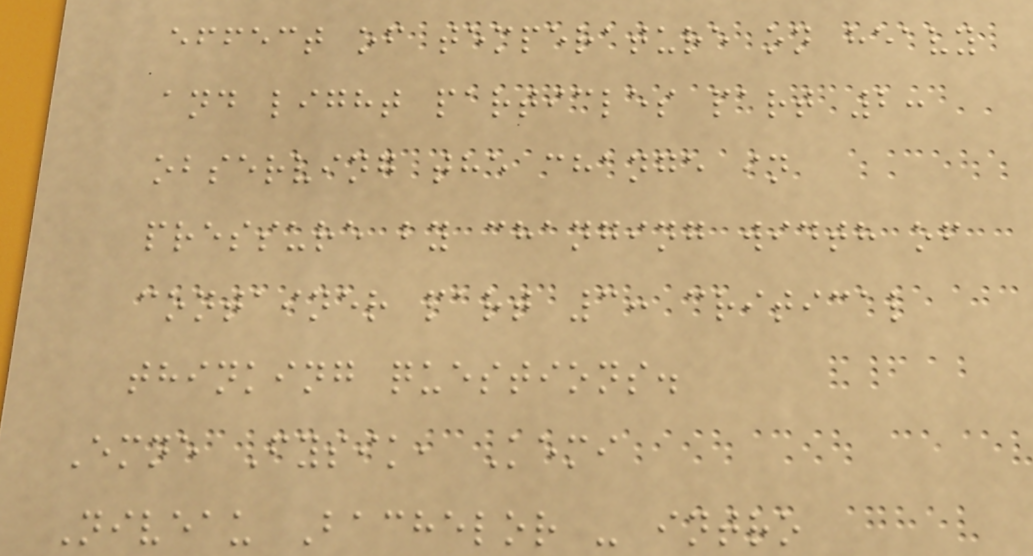effect of temperature on heavy
and light particles part 2:
observing the change in
pressure by changing width of
container part 3: critical
thinking questions.
Emne Fysik, Kemi
Niveau Bachelor - intro
